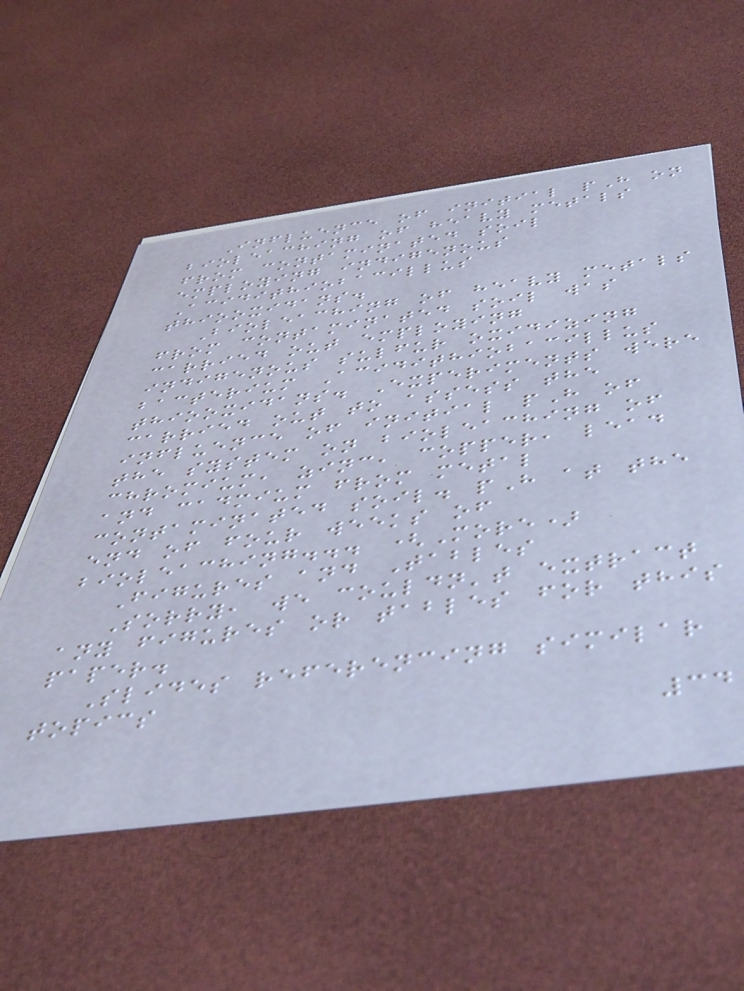Influence of initial pH on
bioleaching of heavy metals
from contaminated soil
employing indigenous
Acidithiobacillus
thiooxidans.
Bioleaching of heavy metals
from contaminated soil was
carried out employing
indigenous sulfur oxidizing
bacterium Acidithiobacillus
thiooxidans. Experiments were
carried out to assess the
influence of initial pH of
the system on bioleaching of
chromium, zinc, copper, lead
and cadmium from metal
contaminated soil. pH at the
end of four weeks of
bioleaching... (More)
Figures and Tables
Sorry, we couldn't extract
any figures or tables for this
paper.
Slides referencing similar
topics
34
